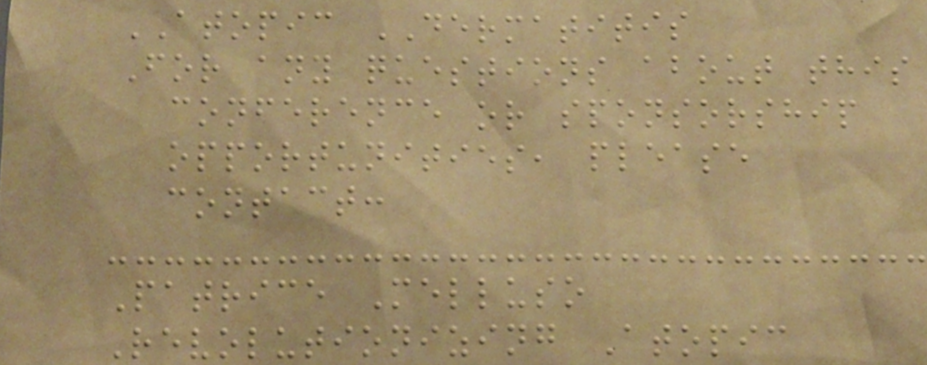ATOPIC DERMATITIS
For any questions about this
conference or sponsorship
opportunities, please
contact:
Patrice Melluso
Revolutionizing Atopic
